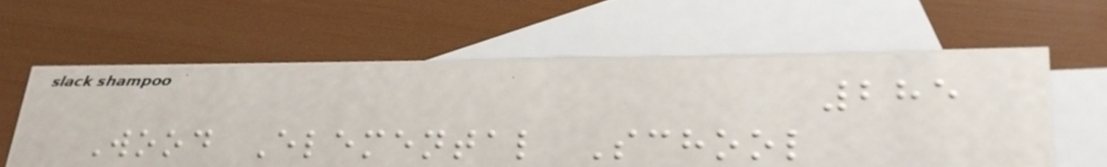285
Wood Elemental School
